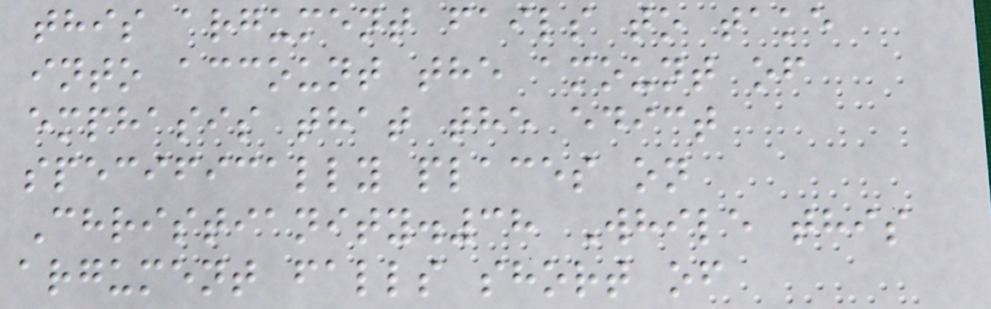this argument fails to take
into account the amount of
emphasis that the edict
specifically places on
Christianity.38 While this
argument falls short of
